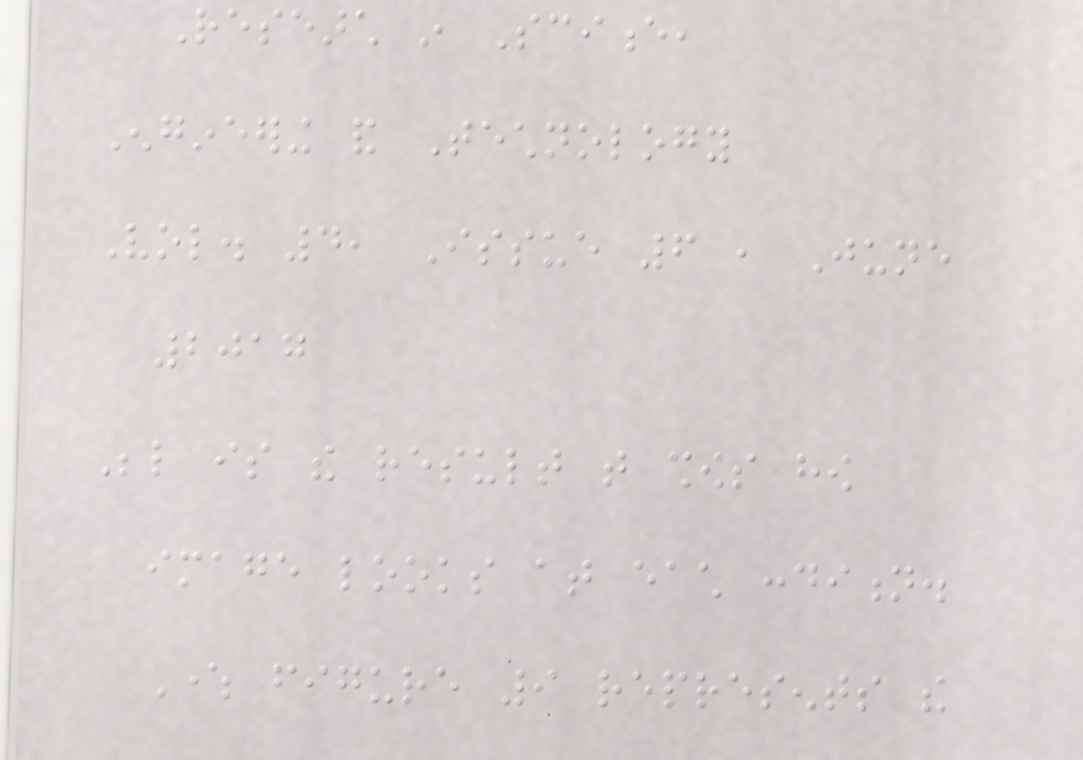Research in Science,
Engineering and Technology
Vol. 4, Issue 6 , June
2017
Below is the result that shows how
image looks at each condition.
Where figure 9 represents the
